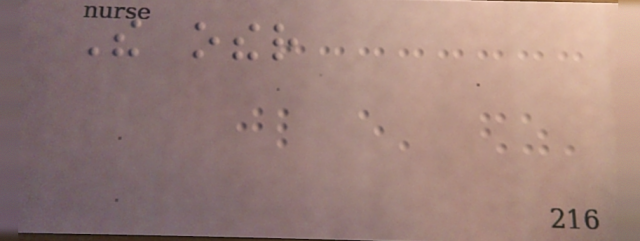The other
